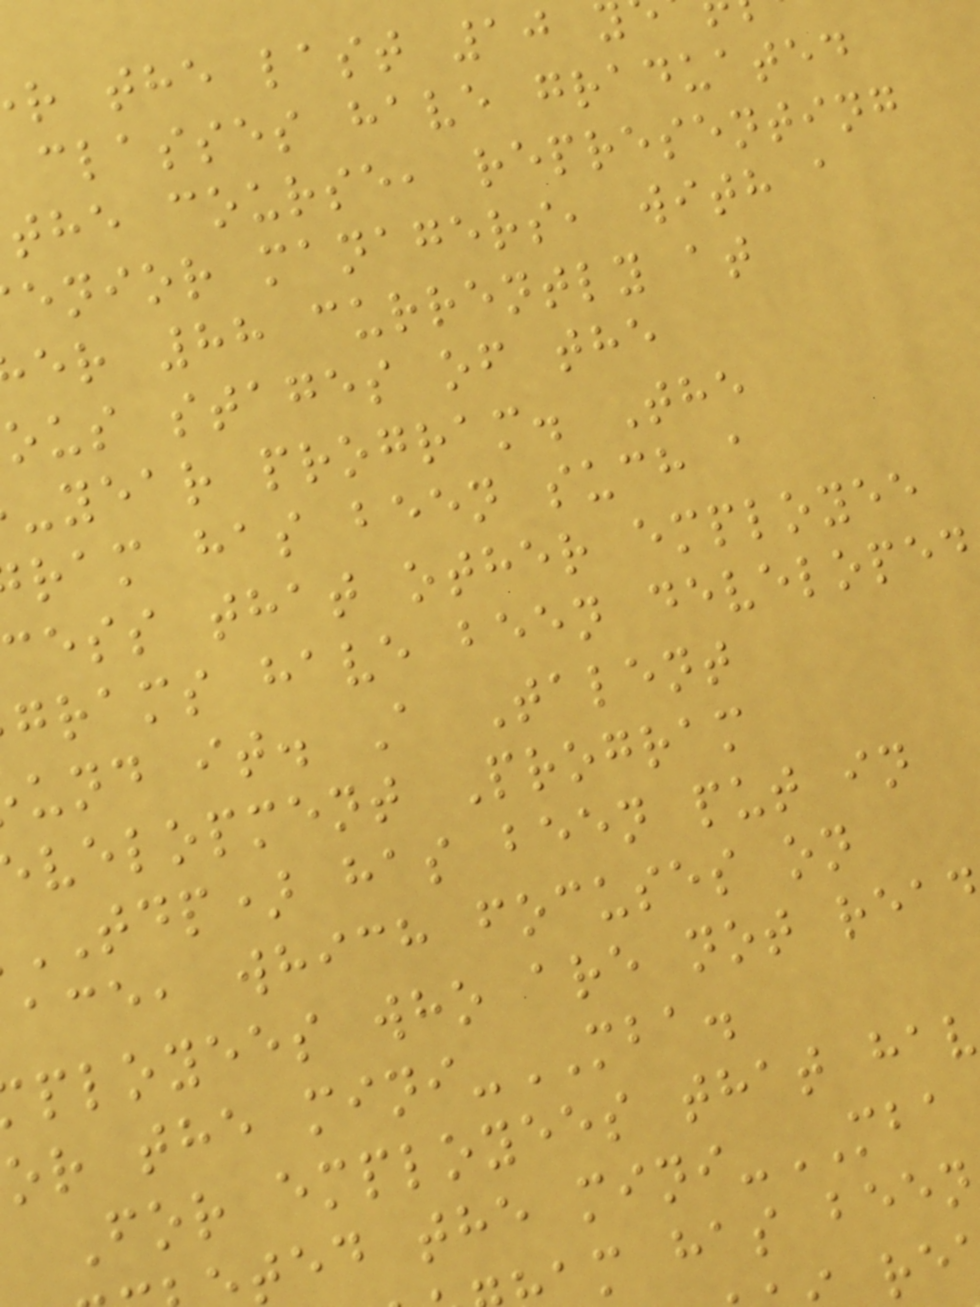r the last 10
classes have graduated
the course, representing
enior managers, with a
er 88 currently at
ous stages of the
-year program. The
ram has been such a
cess that other employee
grams have been developed
und it. A Talent
velopment Program
TDP) has been put in
ace, which focuses on
ployees who are not rea
or the mini-MBA.
For employees that hav
ted the mini-MBA
m has been
